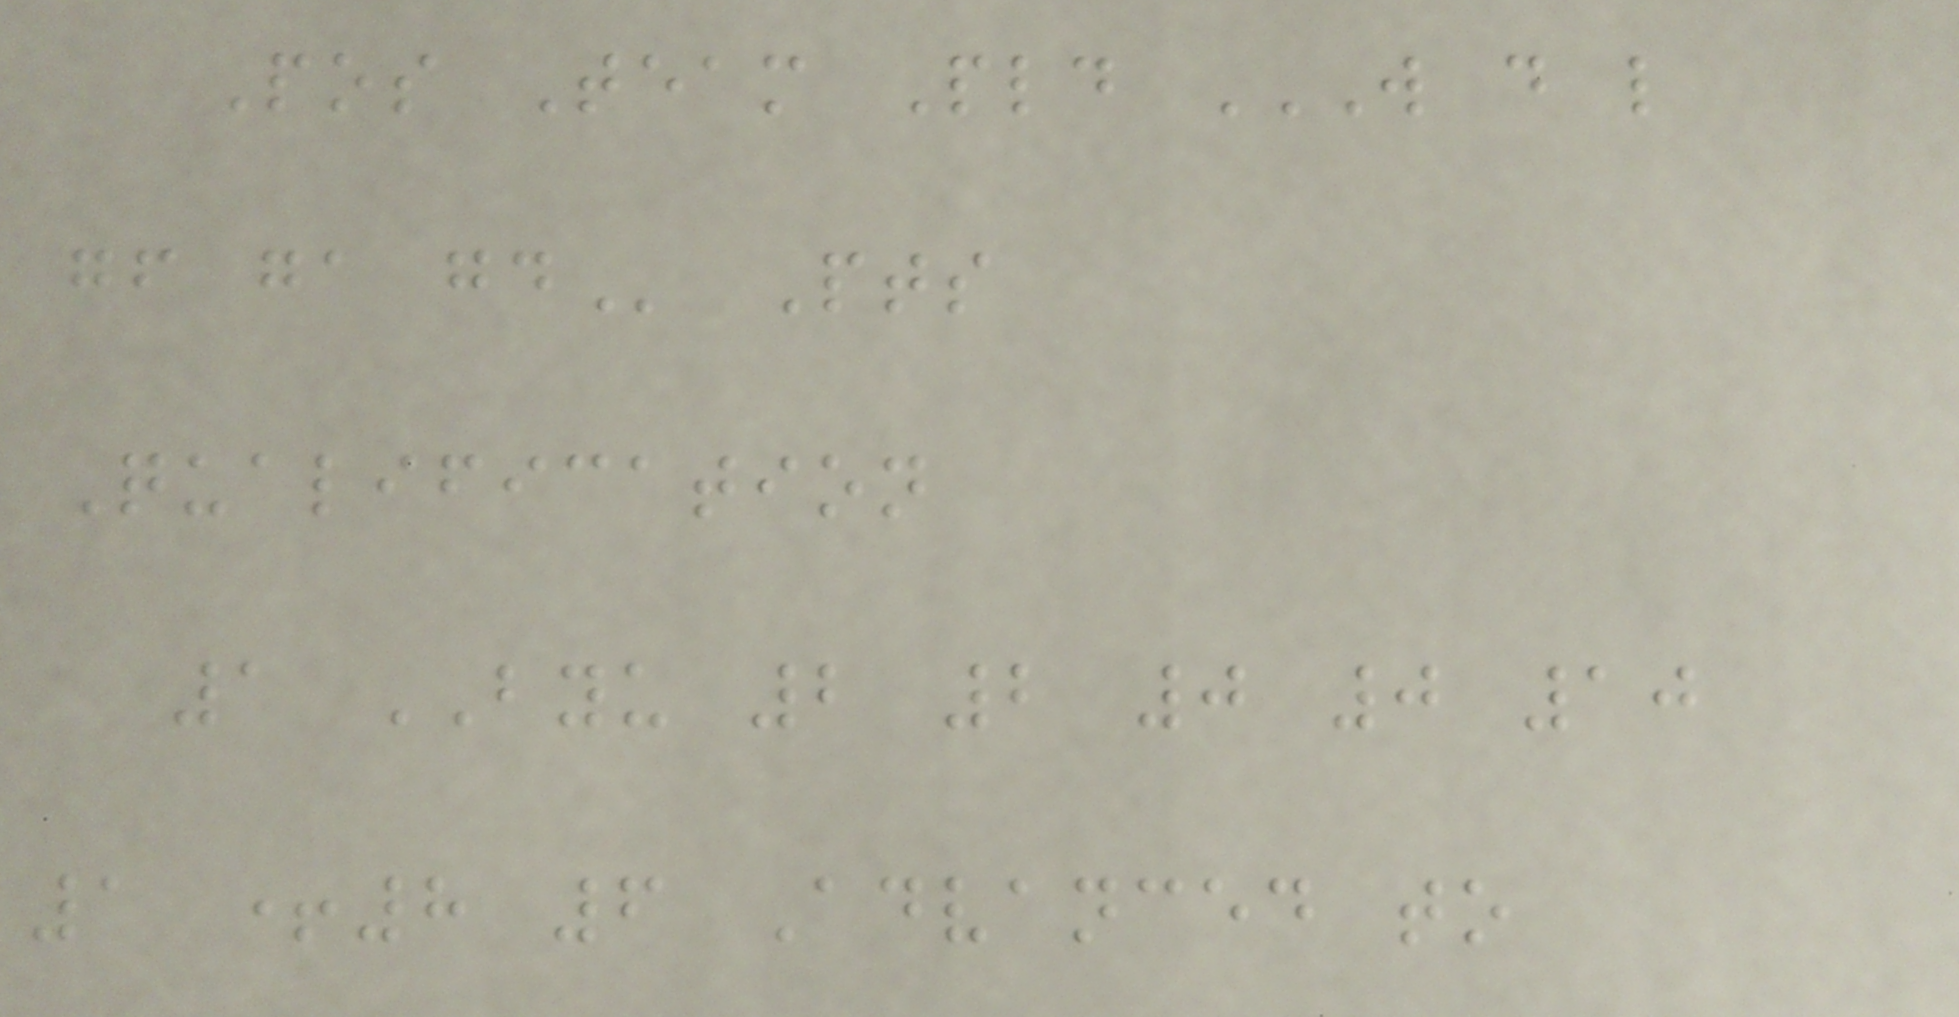Pos Team Pld W D L
GF GA GD Pts
Qualification
1 BYU 2 2 0 0 10
1 +8 6 Advanced to
